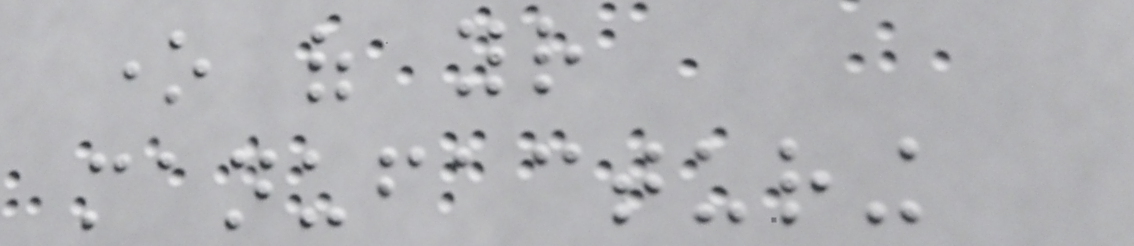one of your
manufacturing
